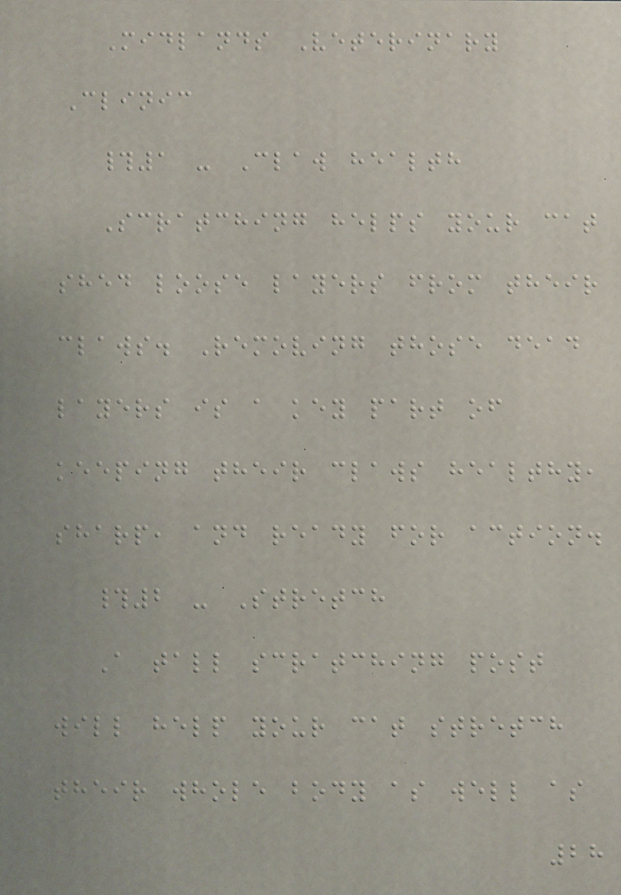Midlands Veterinary
Clinic
#1 - Claw health
Scratching helps your cat
shed loose layers from their
claws. Removing those dead
layers is a key part of
keeping their claws healthy,
sharp, and ready for action.
#2 - Stretch
A tall scratching post
will help your cat stretch
their whole body as well as
28
